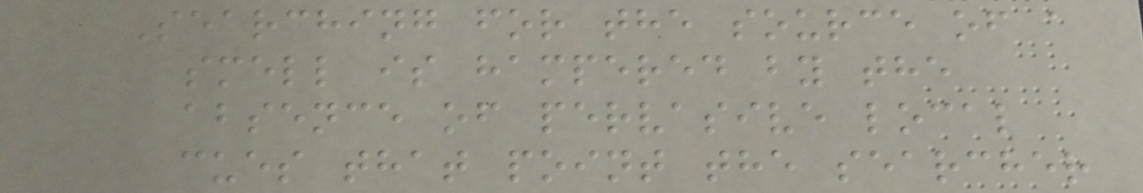Searching for the source of a
smell is hampered by the
absence of pervasive local
cues that point the searcher
